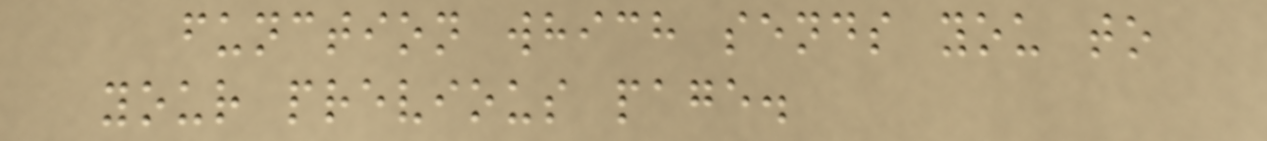function which sends you to
your previous page.
